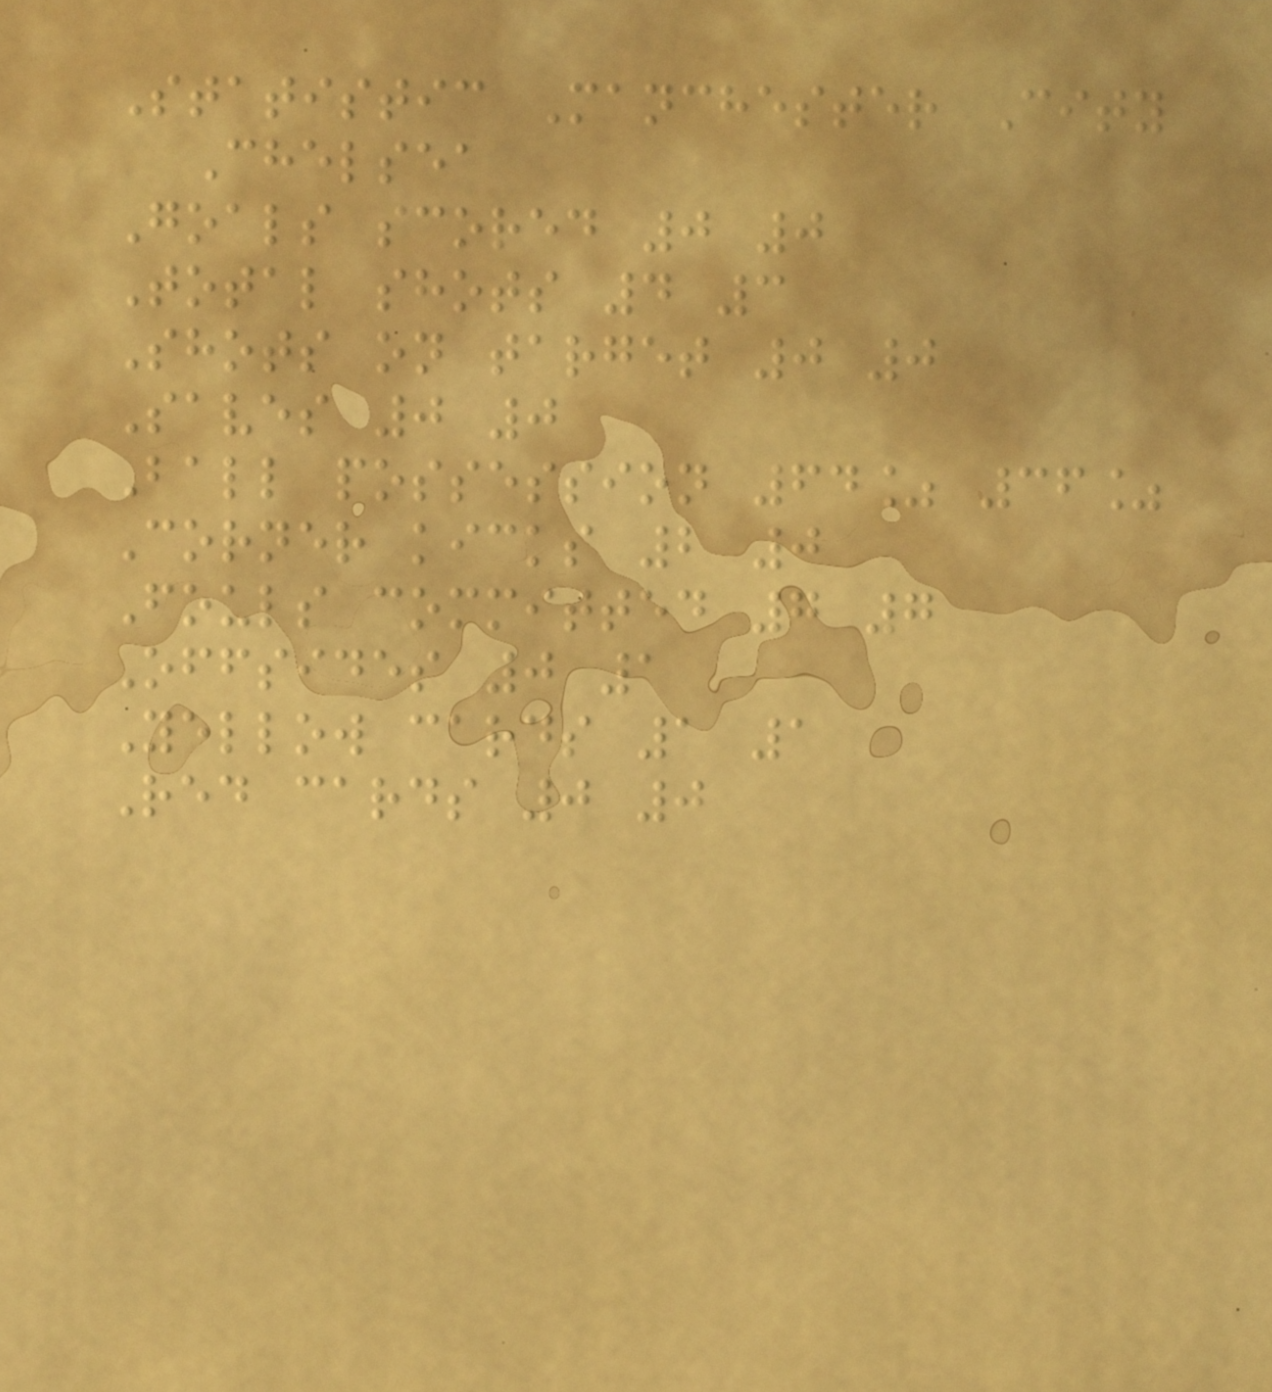Statistic Manchester City
Chelsea
Goals scored 0 0
Total shots 4 3
Shots on target 0 0
Saves 0 0
Ball possession 64% 36%
Corner kicks 2 0
Fouls committed 7 7
Offsides 0 1
Yellow cards 1 1
Red cards 0 0
